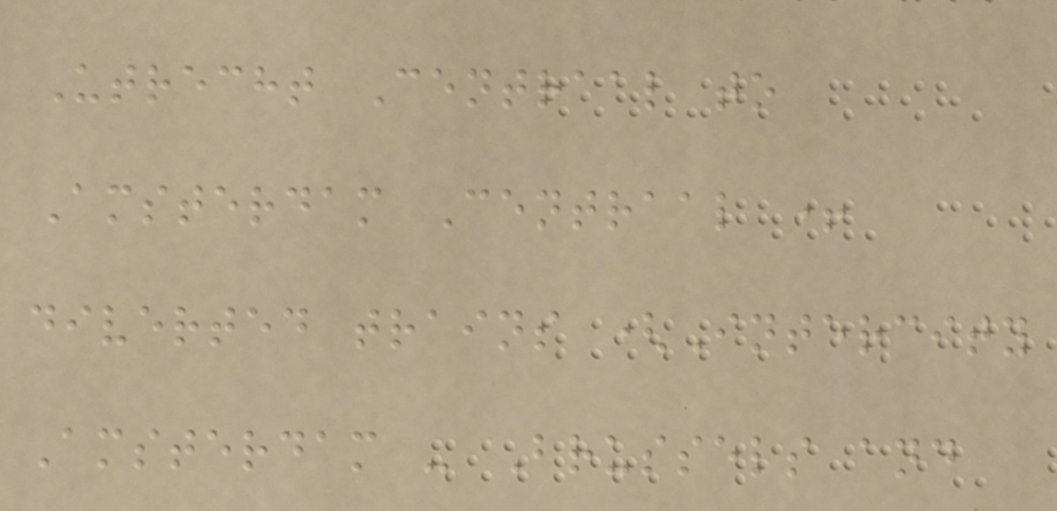Utrecht Centraal to
Amsterdam Centraal +
diverted trains (Intercity
Amsterdam - Brussels and
